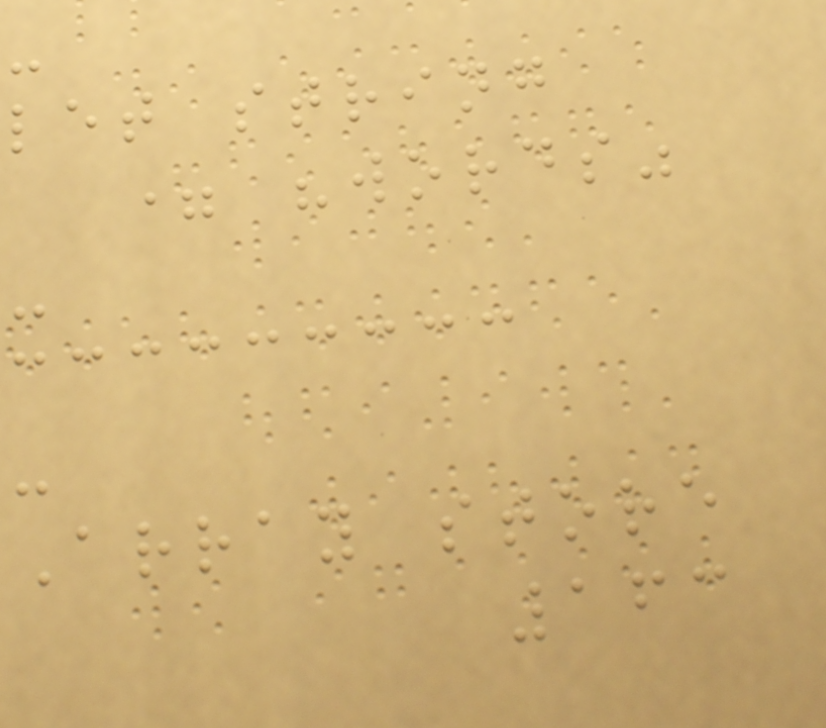-
let string
= "words"
-
-
Array store
163
